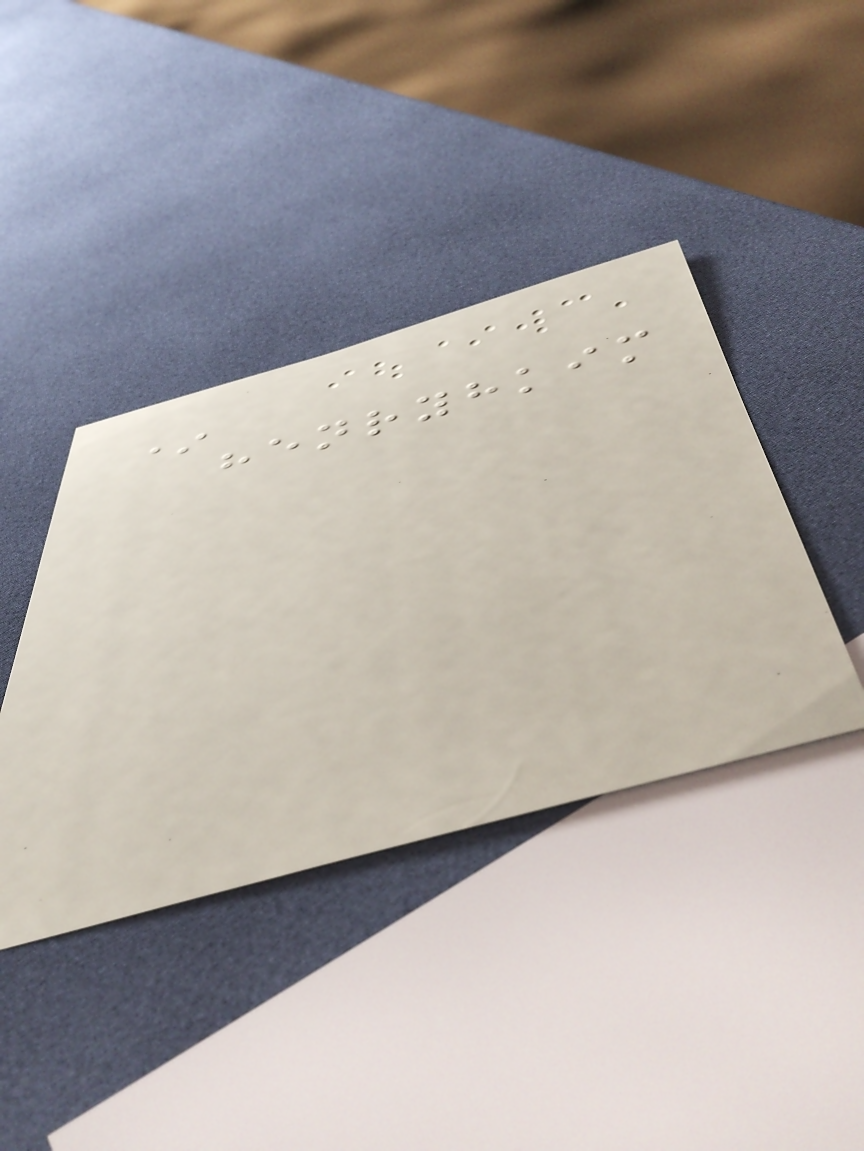*
henryhkim
